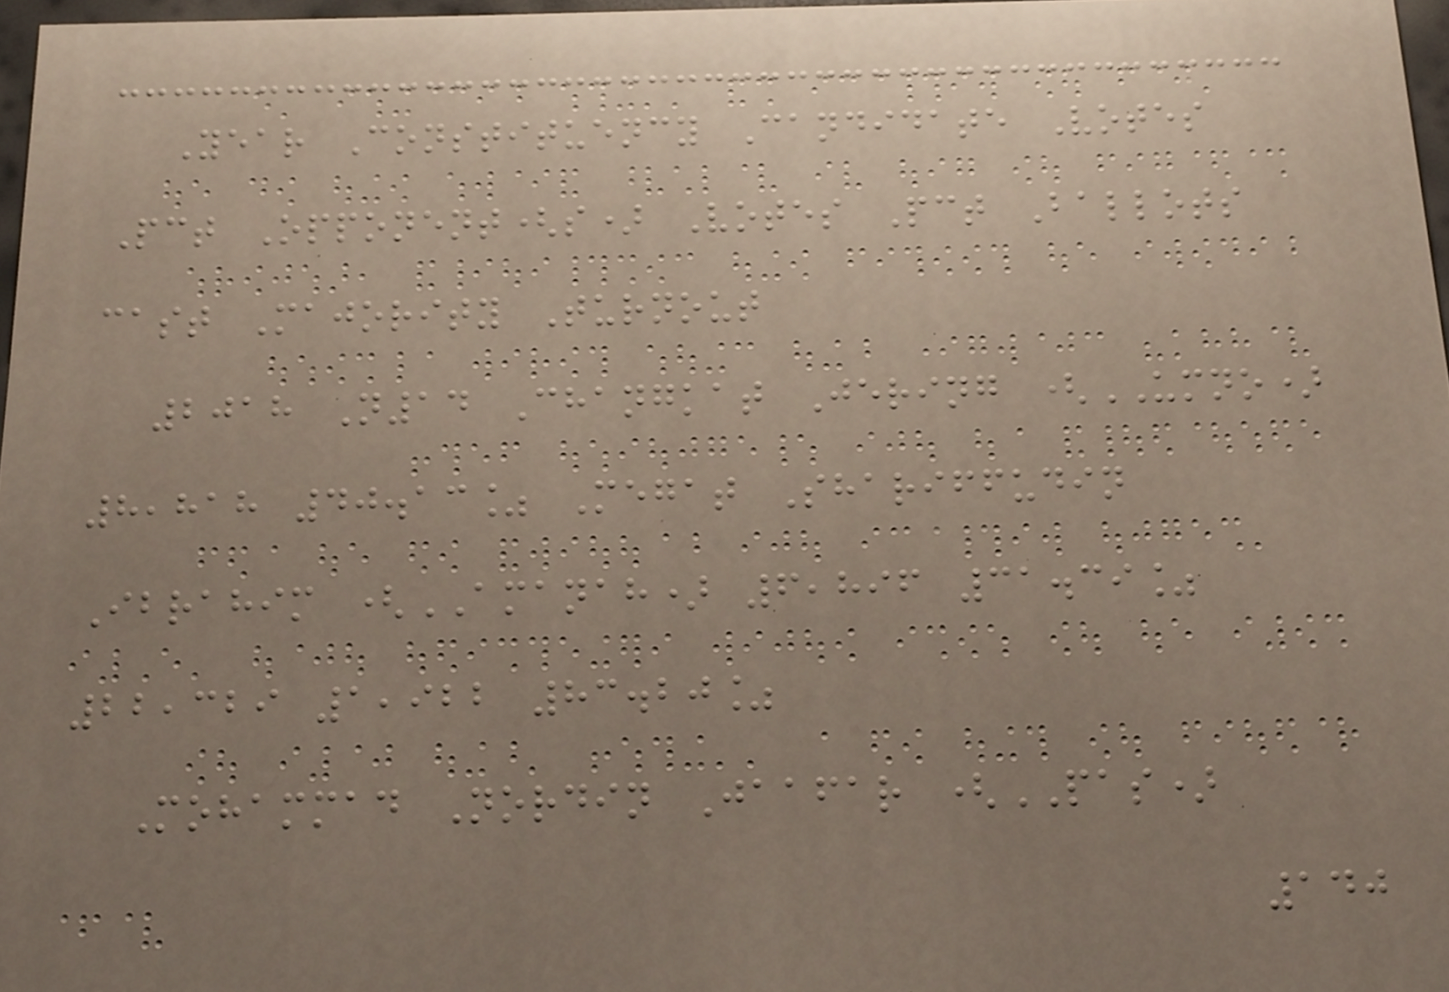Year Constituency Candidate Votes
Pct Opponent(s) Votes Pct Ballots
cast Majority Turnout
2018 N14 Changkat Jering (UMNO)
8,818 40.13% Megat Shariffudin
Ibrahim (AMANAH) 6,896 31.39%
22,329 1,922 83.20%
Mohammad Nordin Jaafar (PAS)
140
